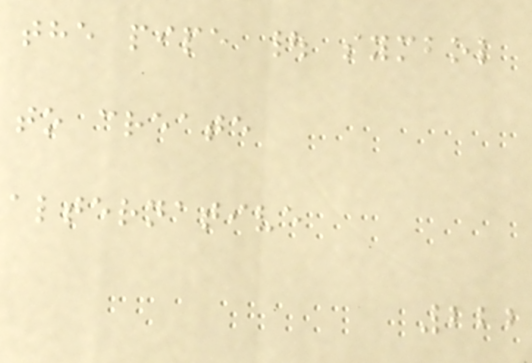the pipe | symbol
to create
alternative
222
